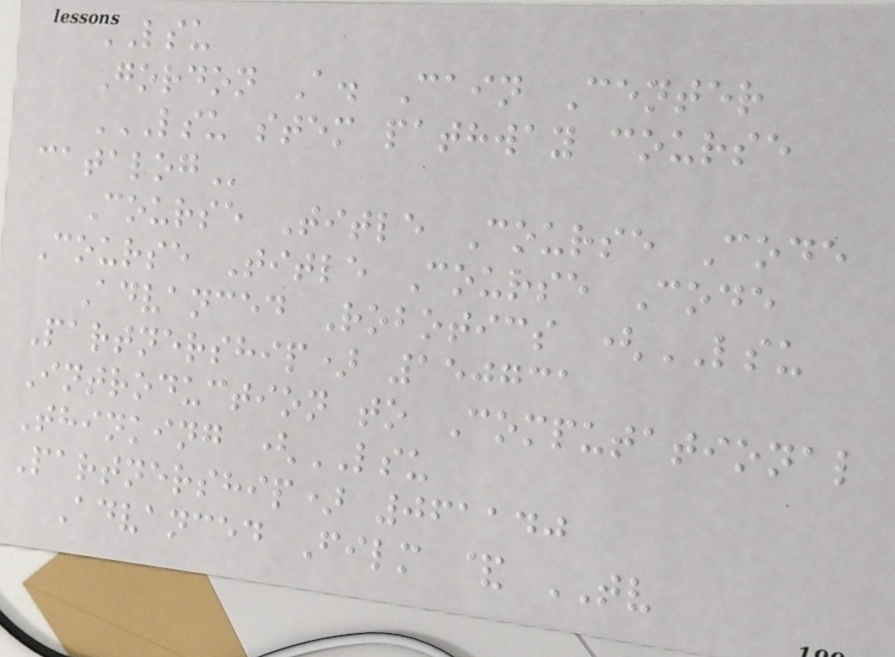LSU
Gordon A. Cain Center
LSU STEM PATHWAY COURSE
CATALOG
Course Title Course Code
Course Title Course Code
Advanced Robotics (LSU
Partnership) 150731
Introduction to Computational
Thinking (LSU
Partnership) 061140
Advanced Film & TV
